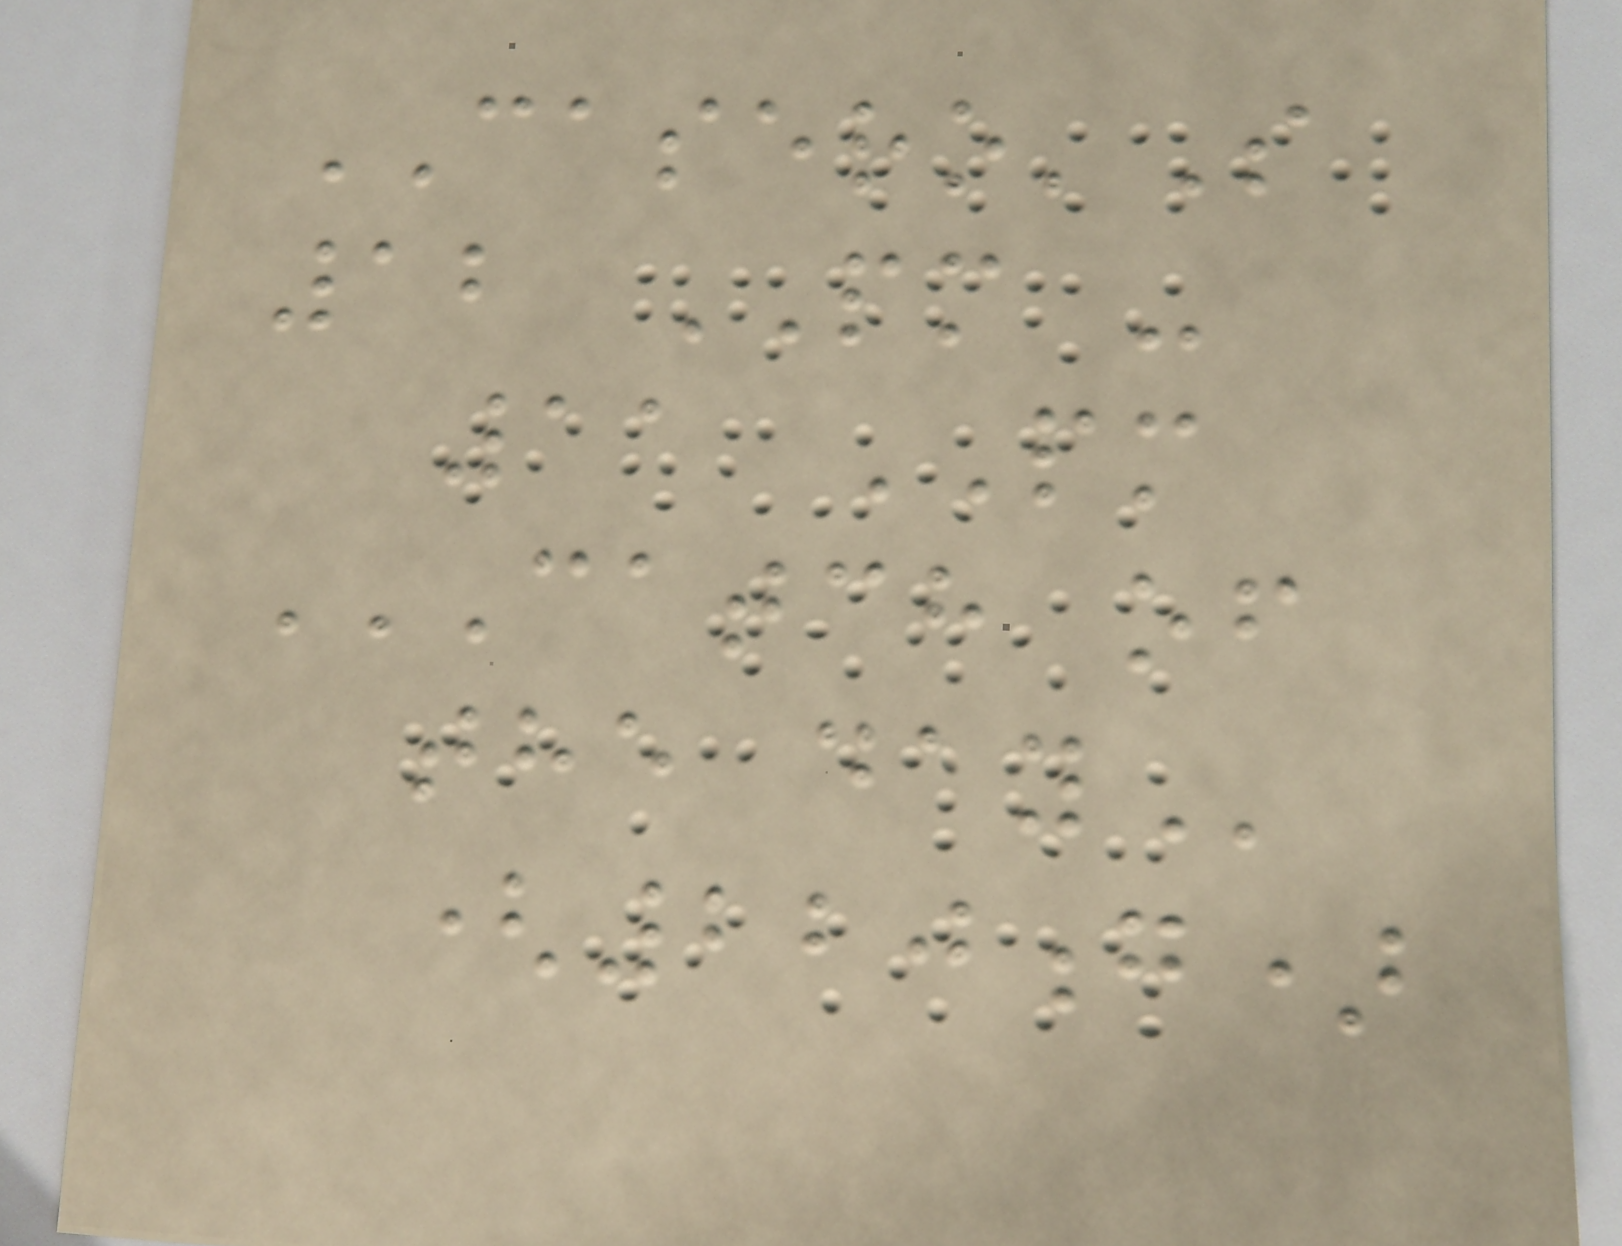CASERO'S
12 PM -
11 PM
CATCH OF
THE DAY
(220g)
